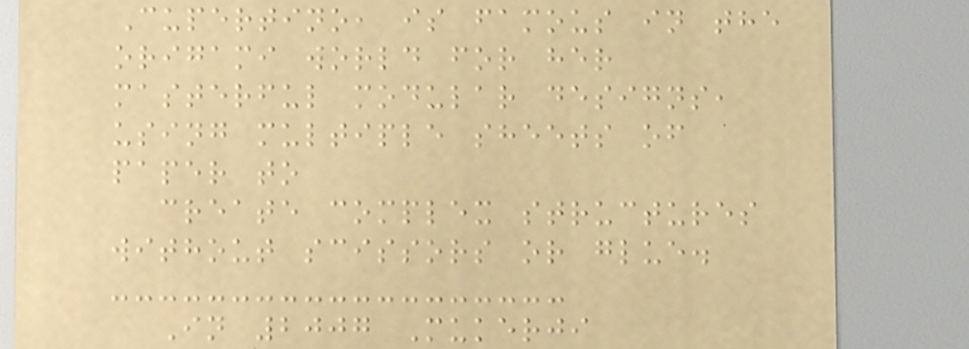Cupertino, is famous in the
origami world for her
masterful modular designs,
using multiple sheets of
paper to
create complex structures
without scissors or glue.
In 2007 Mukerji
